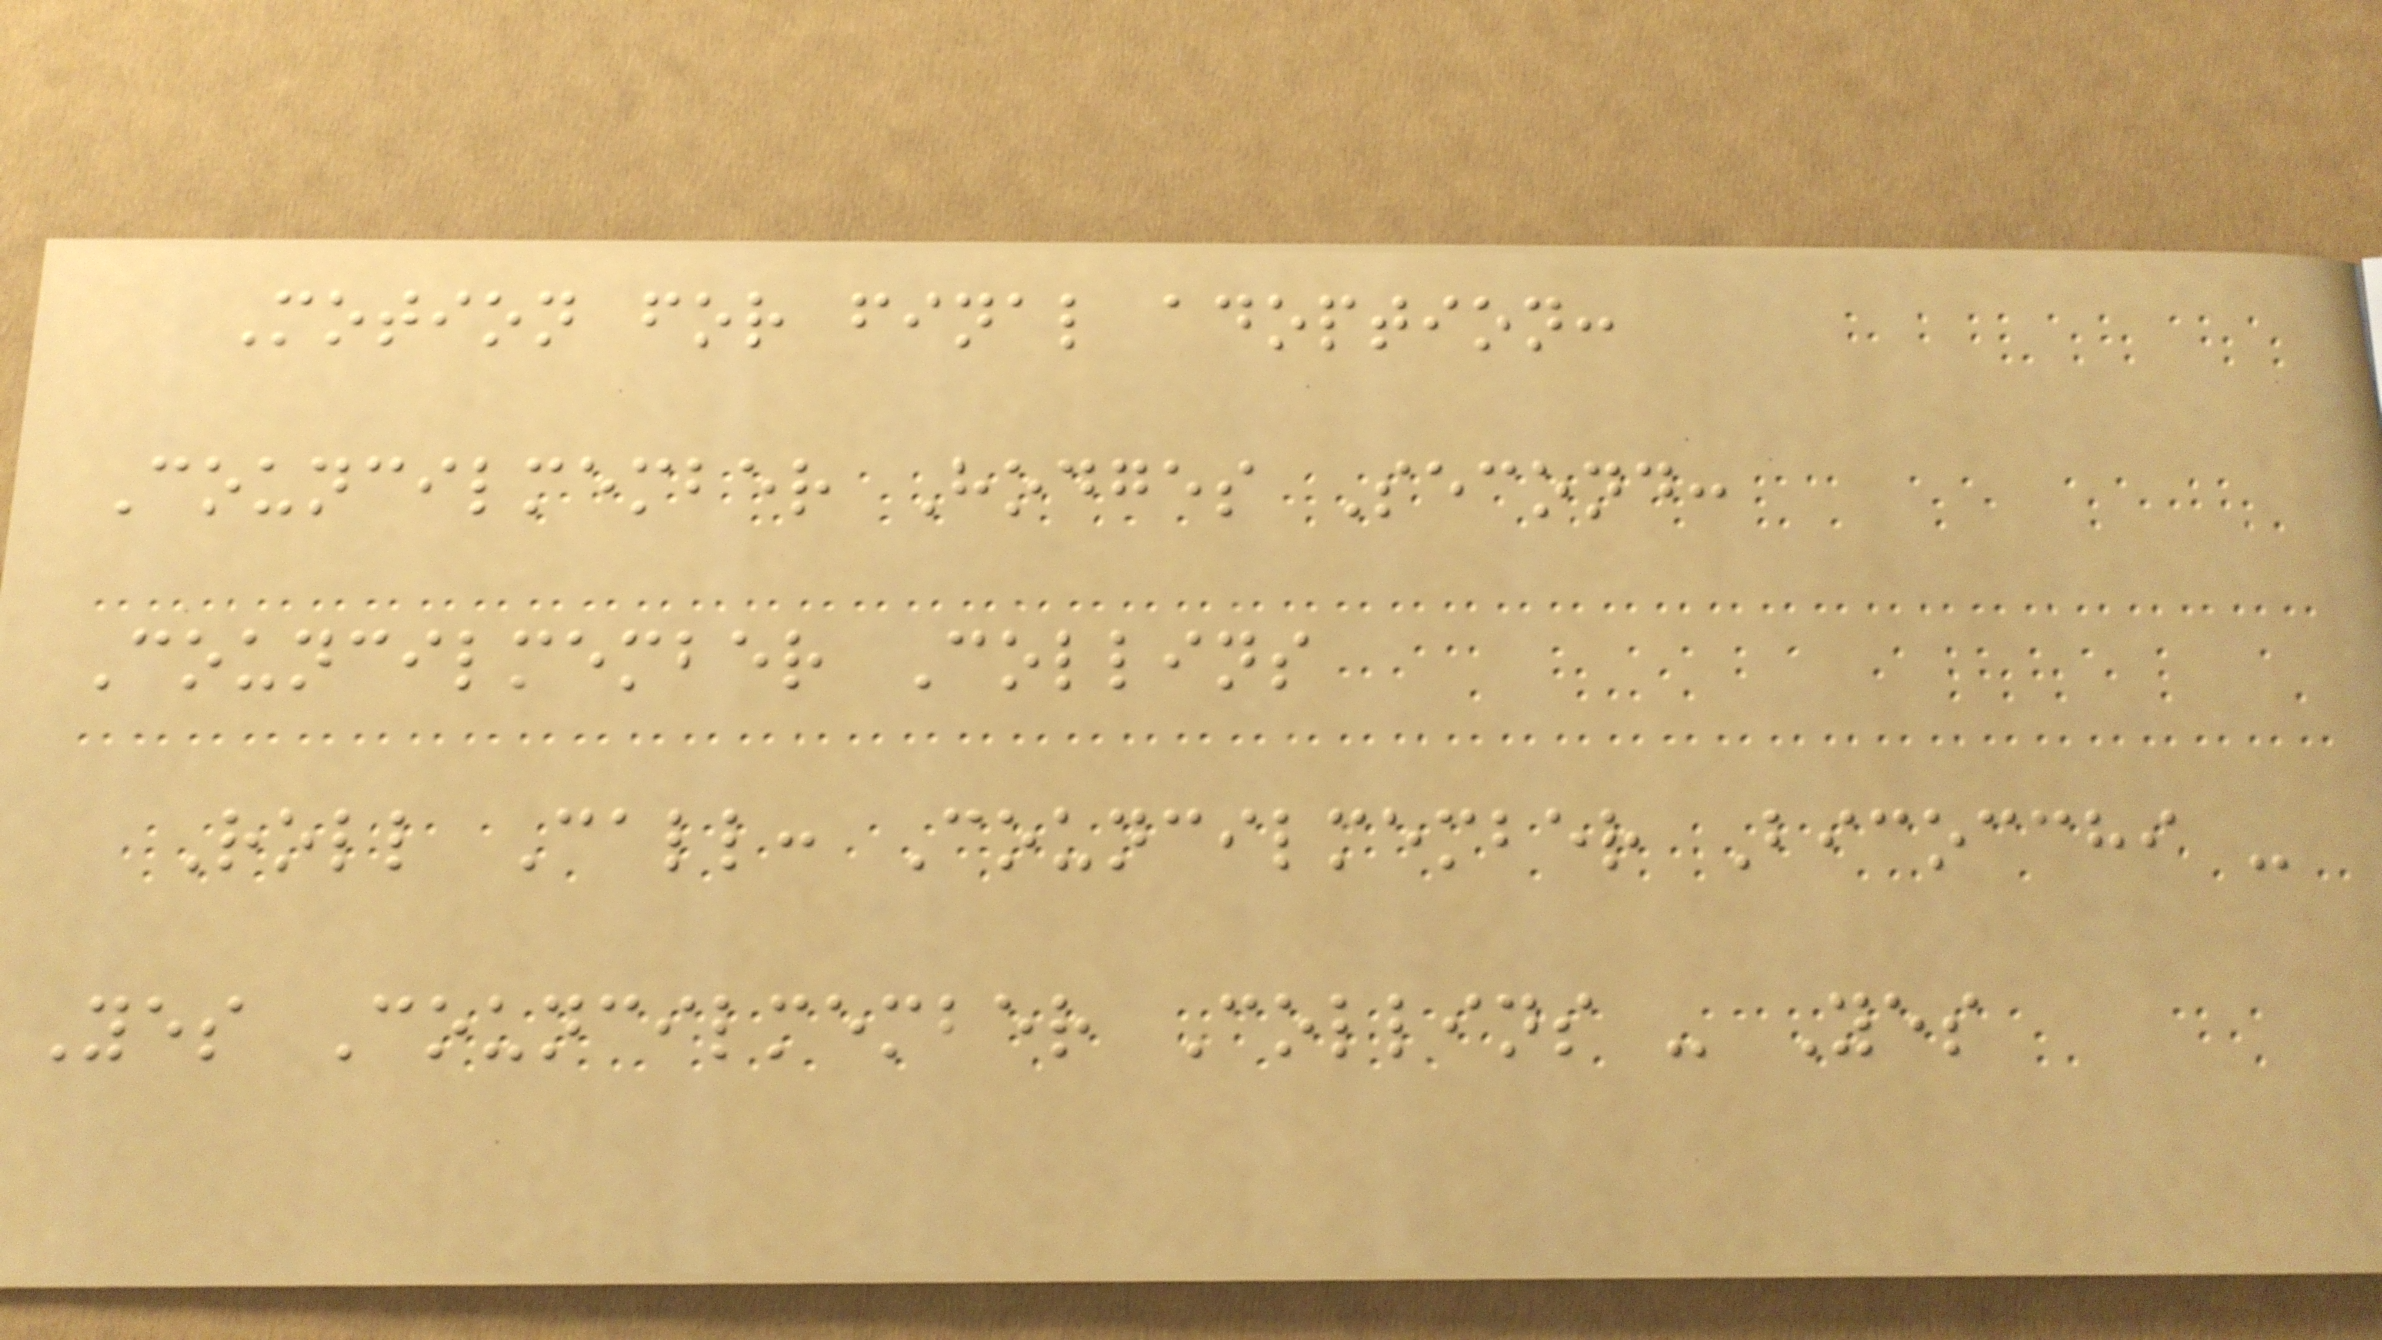Motion for final adoption:
Councilmember Hodges Second:
Councilmember Collins
Roll Call: Councilmember Bicocchi -
Yes Councilmember Collins - Yes
